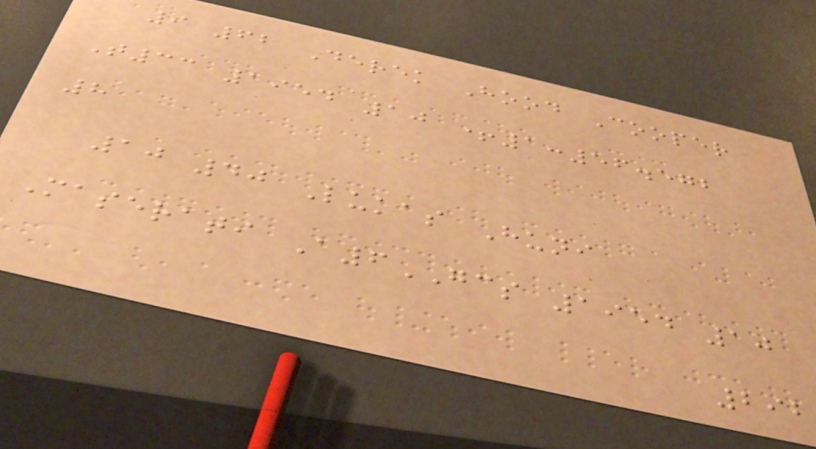9 62 Derek Hood Cooper
T33 1954 10 +1:56.572
8
10 40 Lukas Huni
Maserati A6GCS 1954 10
292
